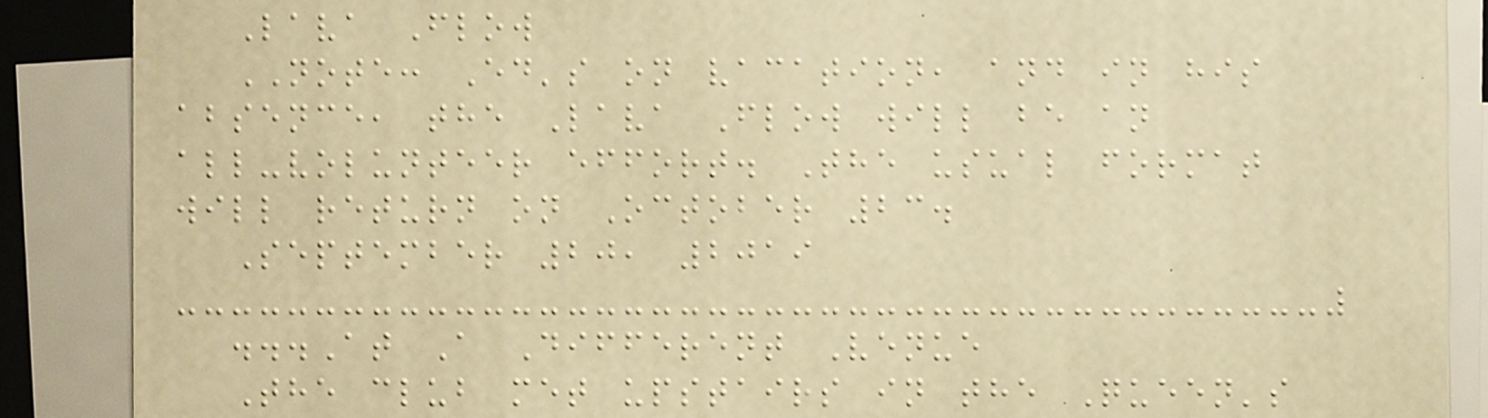Lava Flow
NOTE: Ed's on vacation, and in his
absence, the Lava Flow will be an
all-volunteer effort. The usual format
will return on October 23.
September 20, 2019
...At A Different Venue
The club met upstairs in the Queen's
